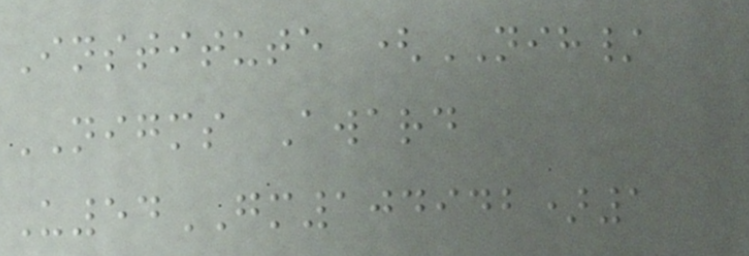Institute (NIH/
NIGMS Award
U54GM104942)1
